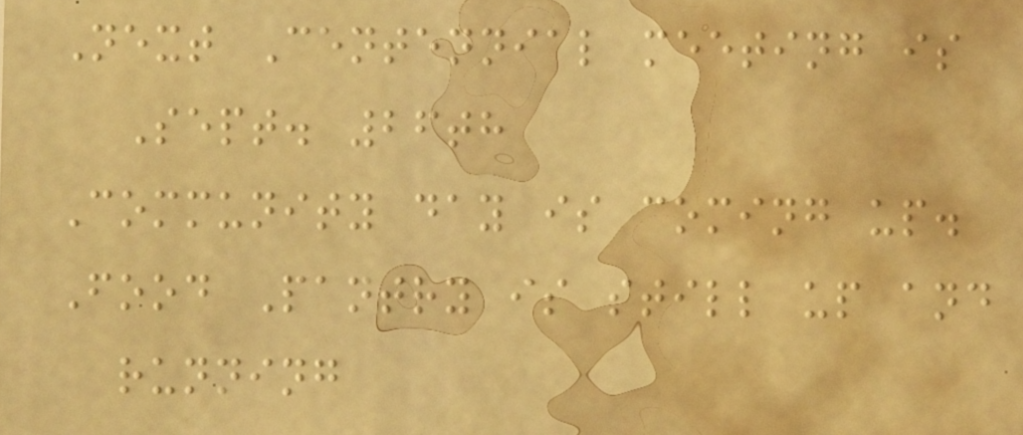Next Centennial meeting is
Sept. 26th
Community day is coming up.
Food Pantry is still up and
running
